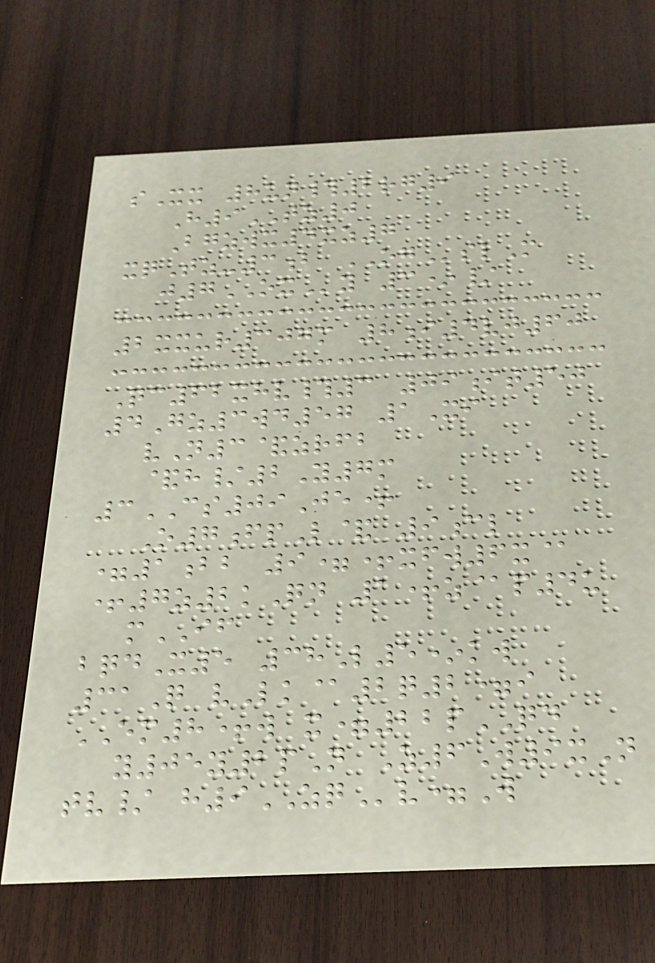sXx 8un#2rg9
H9TZ0
Bgzwx4xz7
xqTz-3b OGslM
j7OXy 3*/
2xxur307m 8i4vj60
Qc62xhv#3 09it50
4Gz3wd57 1Xi
vN3&zrfb
&h/2Y7m
3CS09Je+
O7fpL& 9cl
=1bb 9=+xfw6x@
+7z2kQn 1+z@p4u
mIF
bqdX5 38L5*kw
31Q vLk@2q2=i
EM8+w x=22pQD
y05y2pN Z6W9xN
tv/ h9ZQv=W
